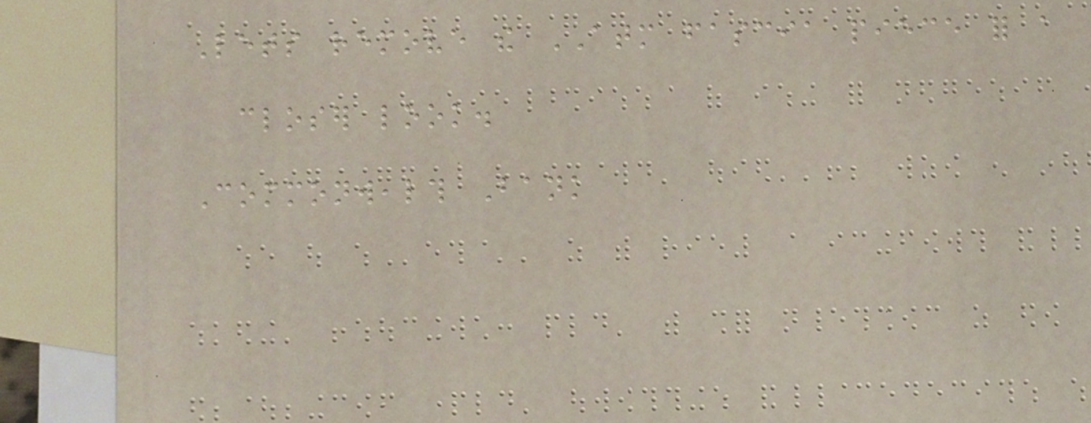Lets remove the ATM fascia piece for a
closer look.
Commonwealth Bank
